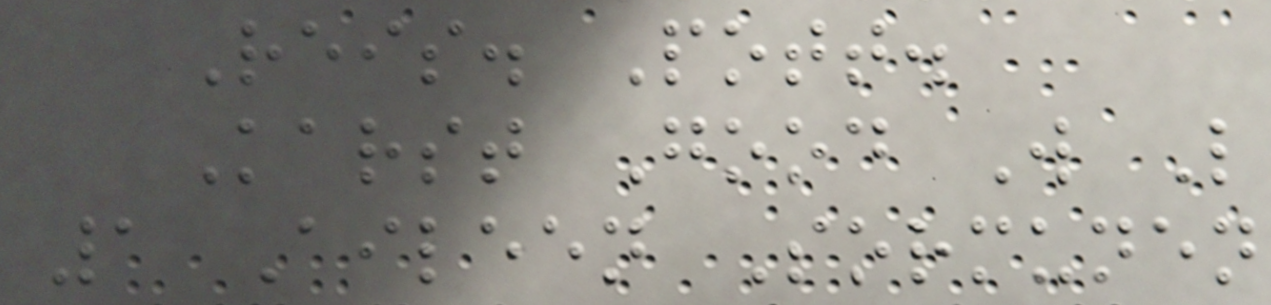Reis. Pott.
Karst Good W L
1 Aileen Sormunen
